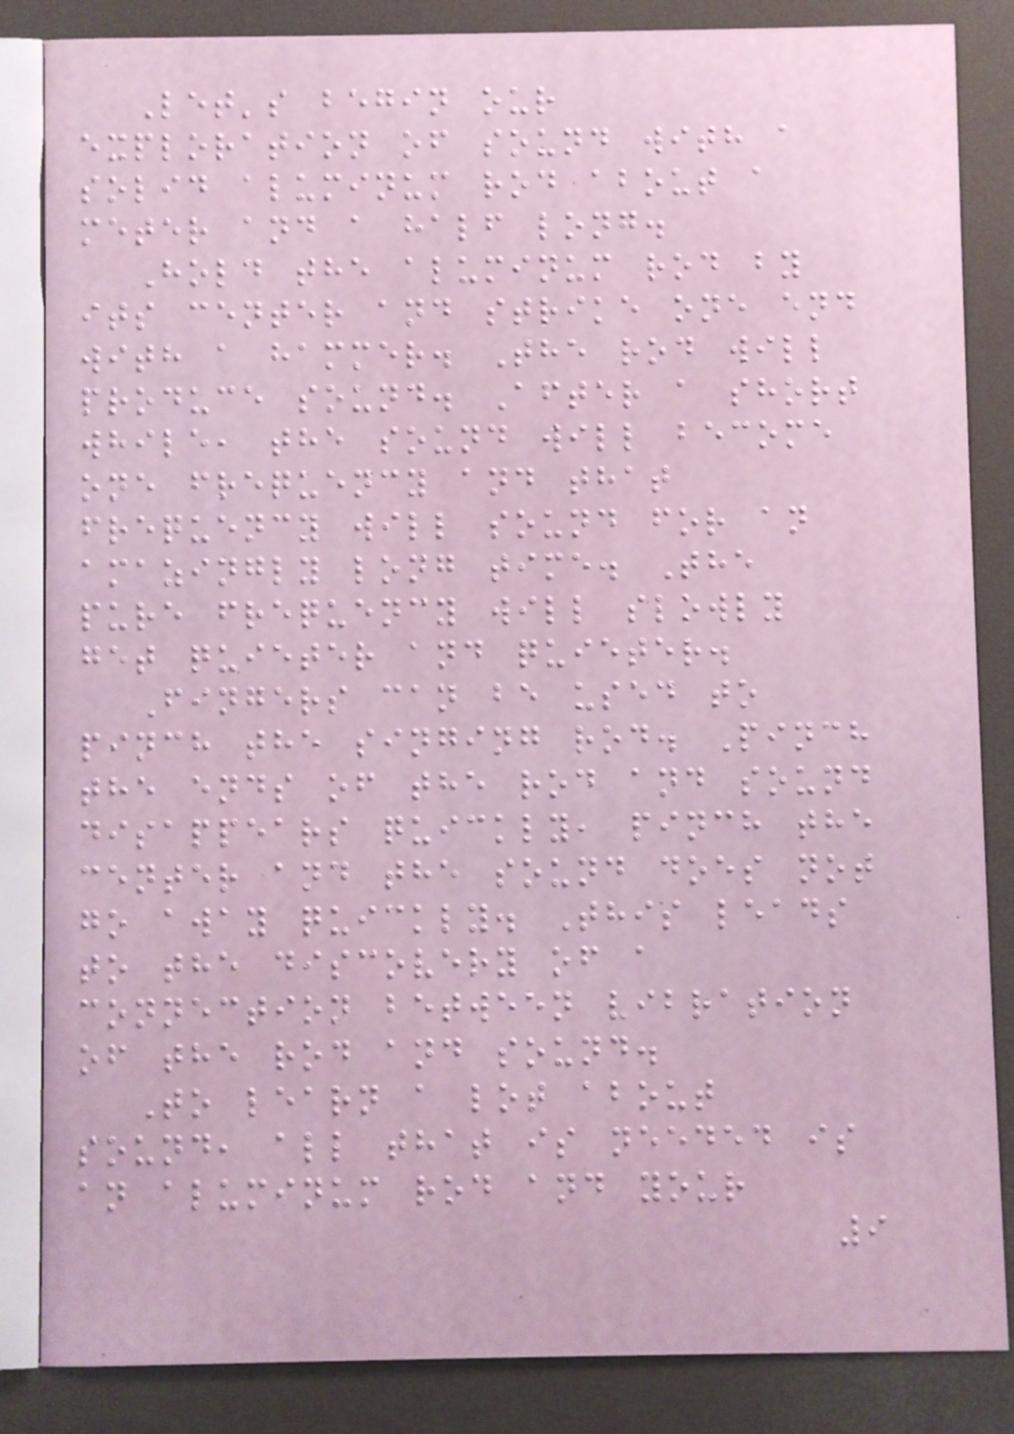Let's begin our
exploration of sound with a
solid aluminum rod about a
meter and a half long.
Hold the aluminum rod by
its center and strike one end
with a hammer. The rod will
produce sound. After a short
while, the sound will become
one frequency and that
frequency will sound for an
amazingly long time. The
pure frequency will slowly
get quieter and quieter.
Fingers can be used to
pinch the singing rod. Pinch
the ends of the rod and sound
disappears quickly, pinch the
center and the sound does not
go away quickly. This leads
to the discovery of a
connection between vibration
of the rod and sound.
To learn a lot about
sound, all that is needed is
an aluminum rod and your
9
